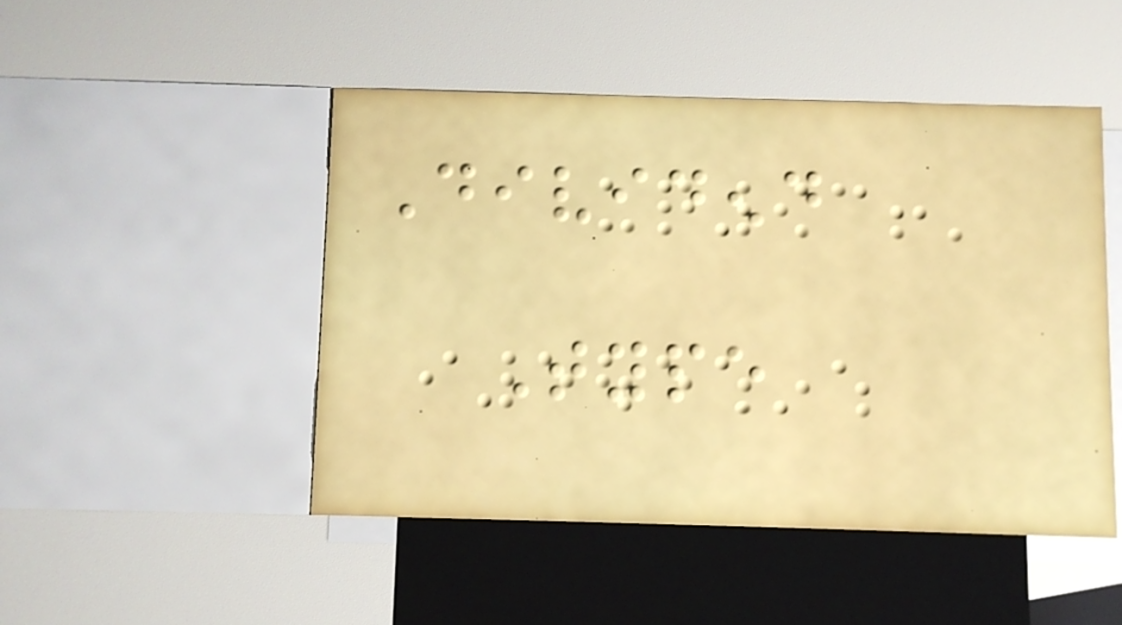Dividend
Type
